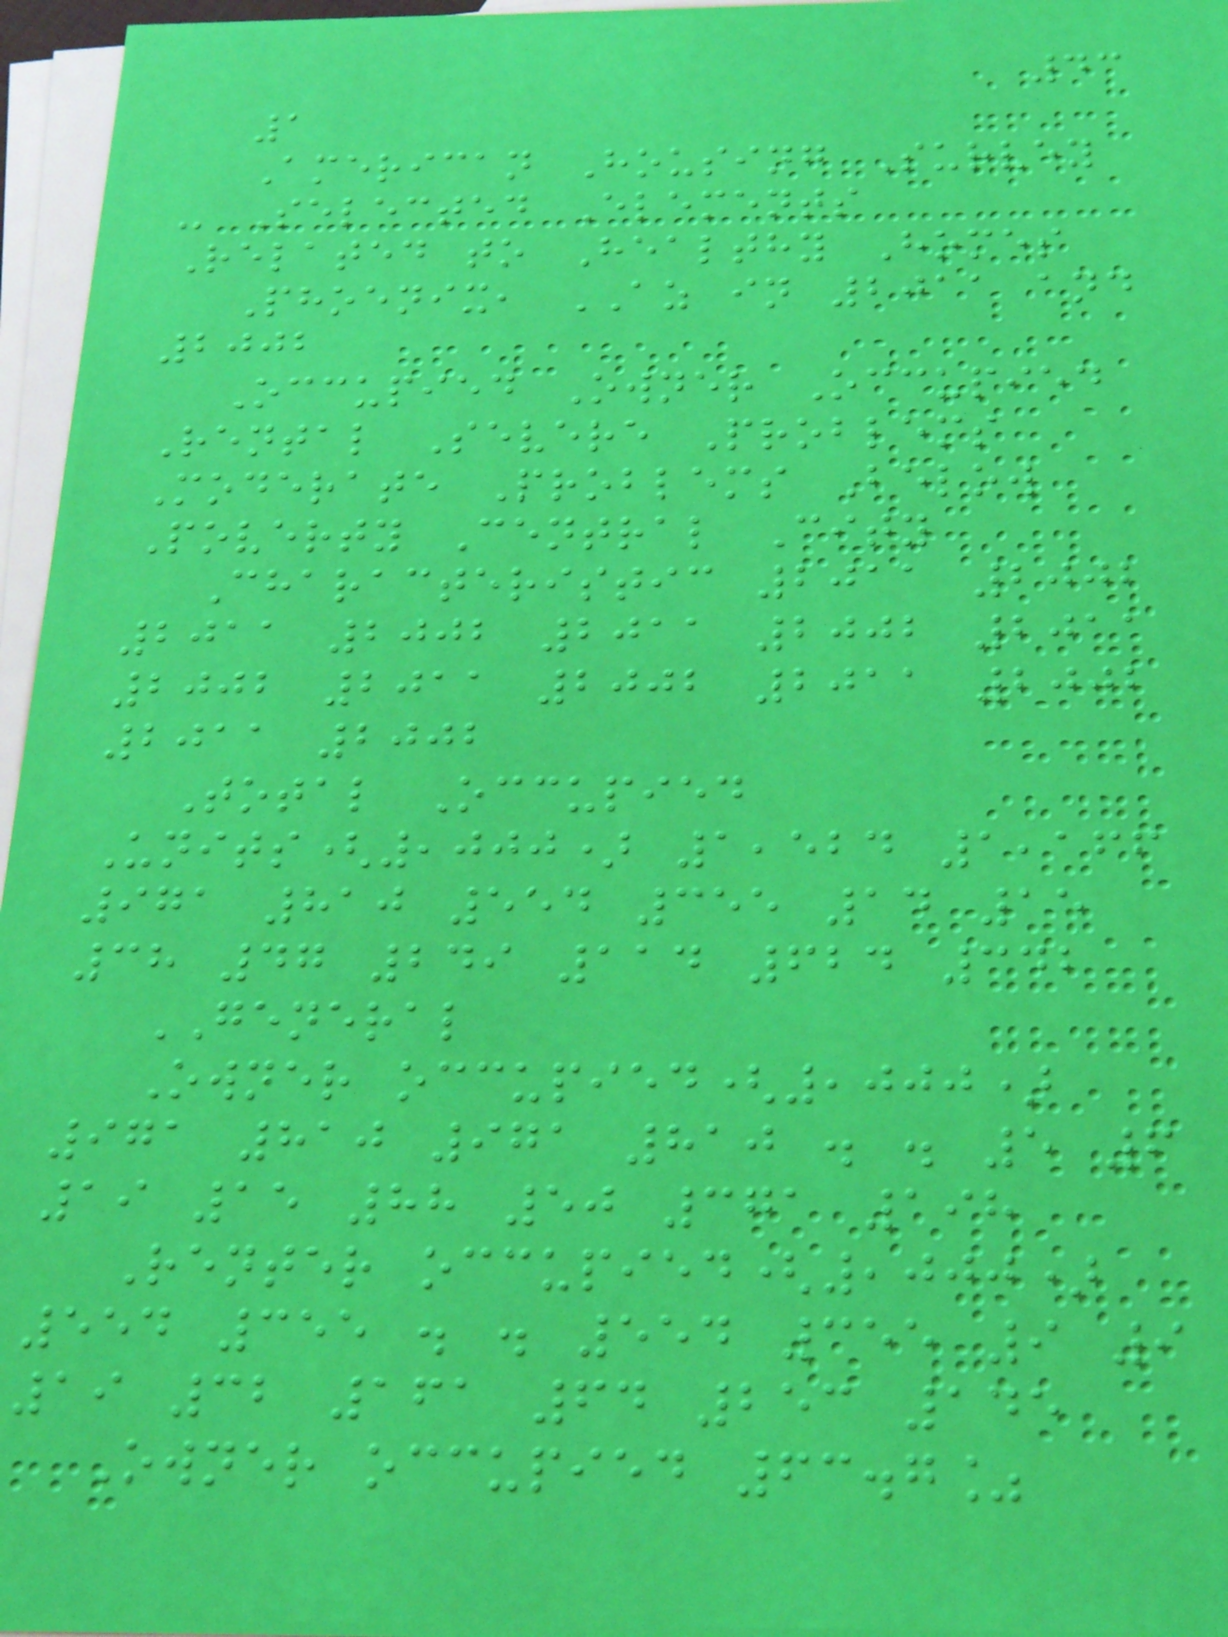43
1
American Housing Survey
- Selected Elements
Related to Healthy Homes
Phoenix, AZ in 2011 and
2002
Occupied Owner Occupied
Rental Severe Problems
Moderate Problems Below
Poverty Central City
Characteristic 2011 2002
2011 2002 2011 2002 2011
2002 2011 2002 2011 2002
2011 2002
Total Occupied
Units(,000) 1,524 1,166
971 810 554 355 14 15
38 47 249 114 624 342
GENERAL
Owner occupied(,000)
971 810 971 810 . . 5 6
19 15 88 50 371 198
Renter occupied(,000)
554 355 . . 554 355 9 9
19 32 161 64 253 145
Owner occupied 63.7%
